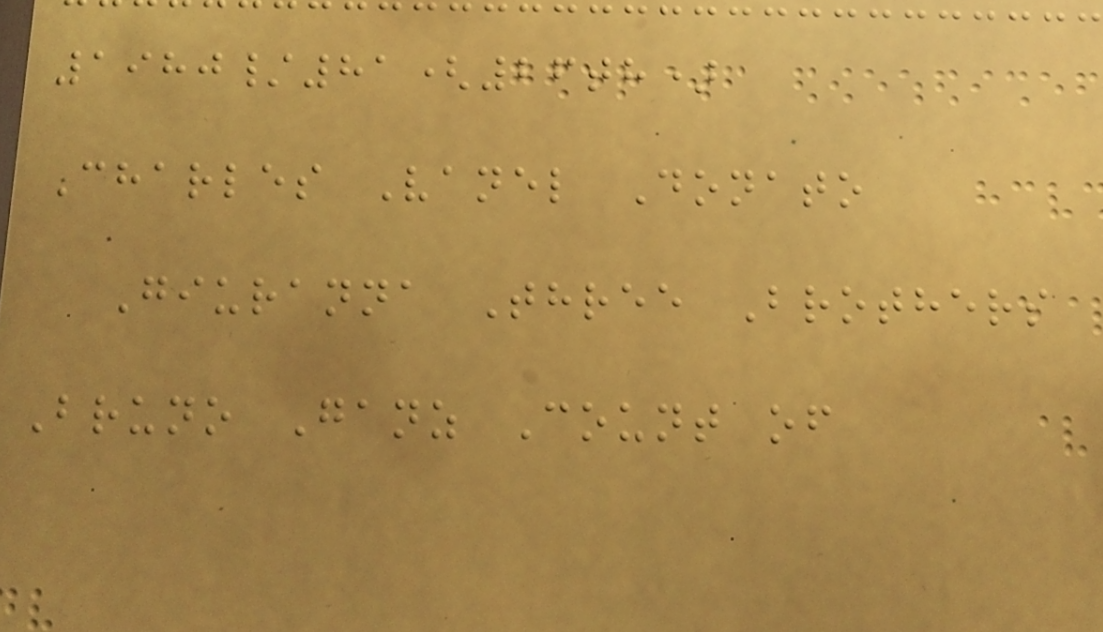1980/81(26th)
Charles Vanel Donato
Giuranna Three Brothers
Bruno Ganz Count of
